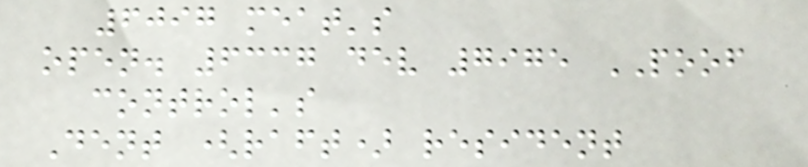6097 meat's
open. 6337 dev 7975 POOF
control's
Dent (raft) resident
